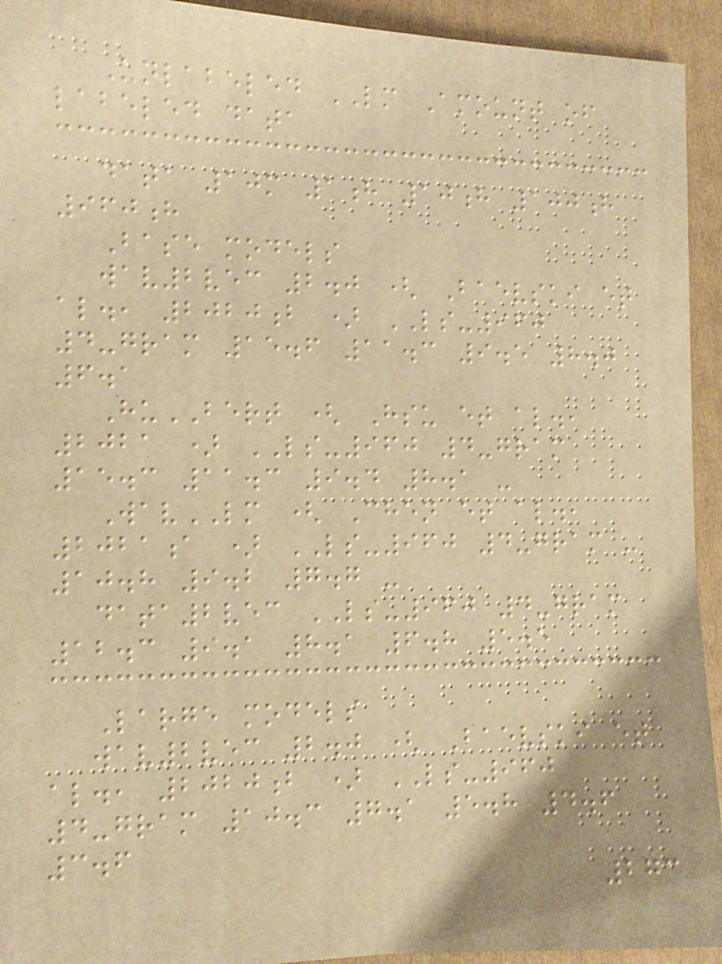Unlabeled LM Amount of
labeled data
data 10m 1h 10h 100h
960h
Base models
wav2vec 2.0 ( Baevski et
al., 2020b ) LS-960
4-gram 15.6 11.3 9.5 8.0
6.1
HuBERT ( Hsu et al.,
2021 ) LS-960 4-gram
15.3 11.3 9.4 8.1 -
WavLM ( Chen et al.,
2021a ) LS-960 4-gram -
10.8 9.2 7.7 -
data2vec LS-960 4-gram
12.3 9.1 8.1 6.8 5.5
Large models
wav2vec 2.0 ( Baevski et
al., 2020b ) LS-960
4-gram 10.3 7.1 5.8 4.6
3.6
273
